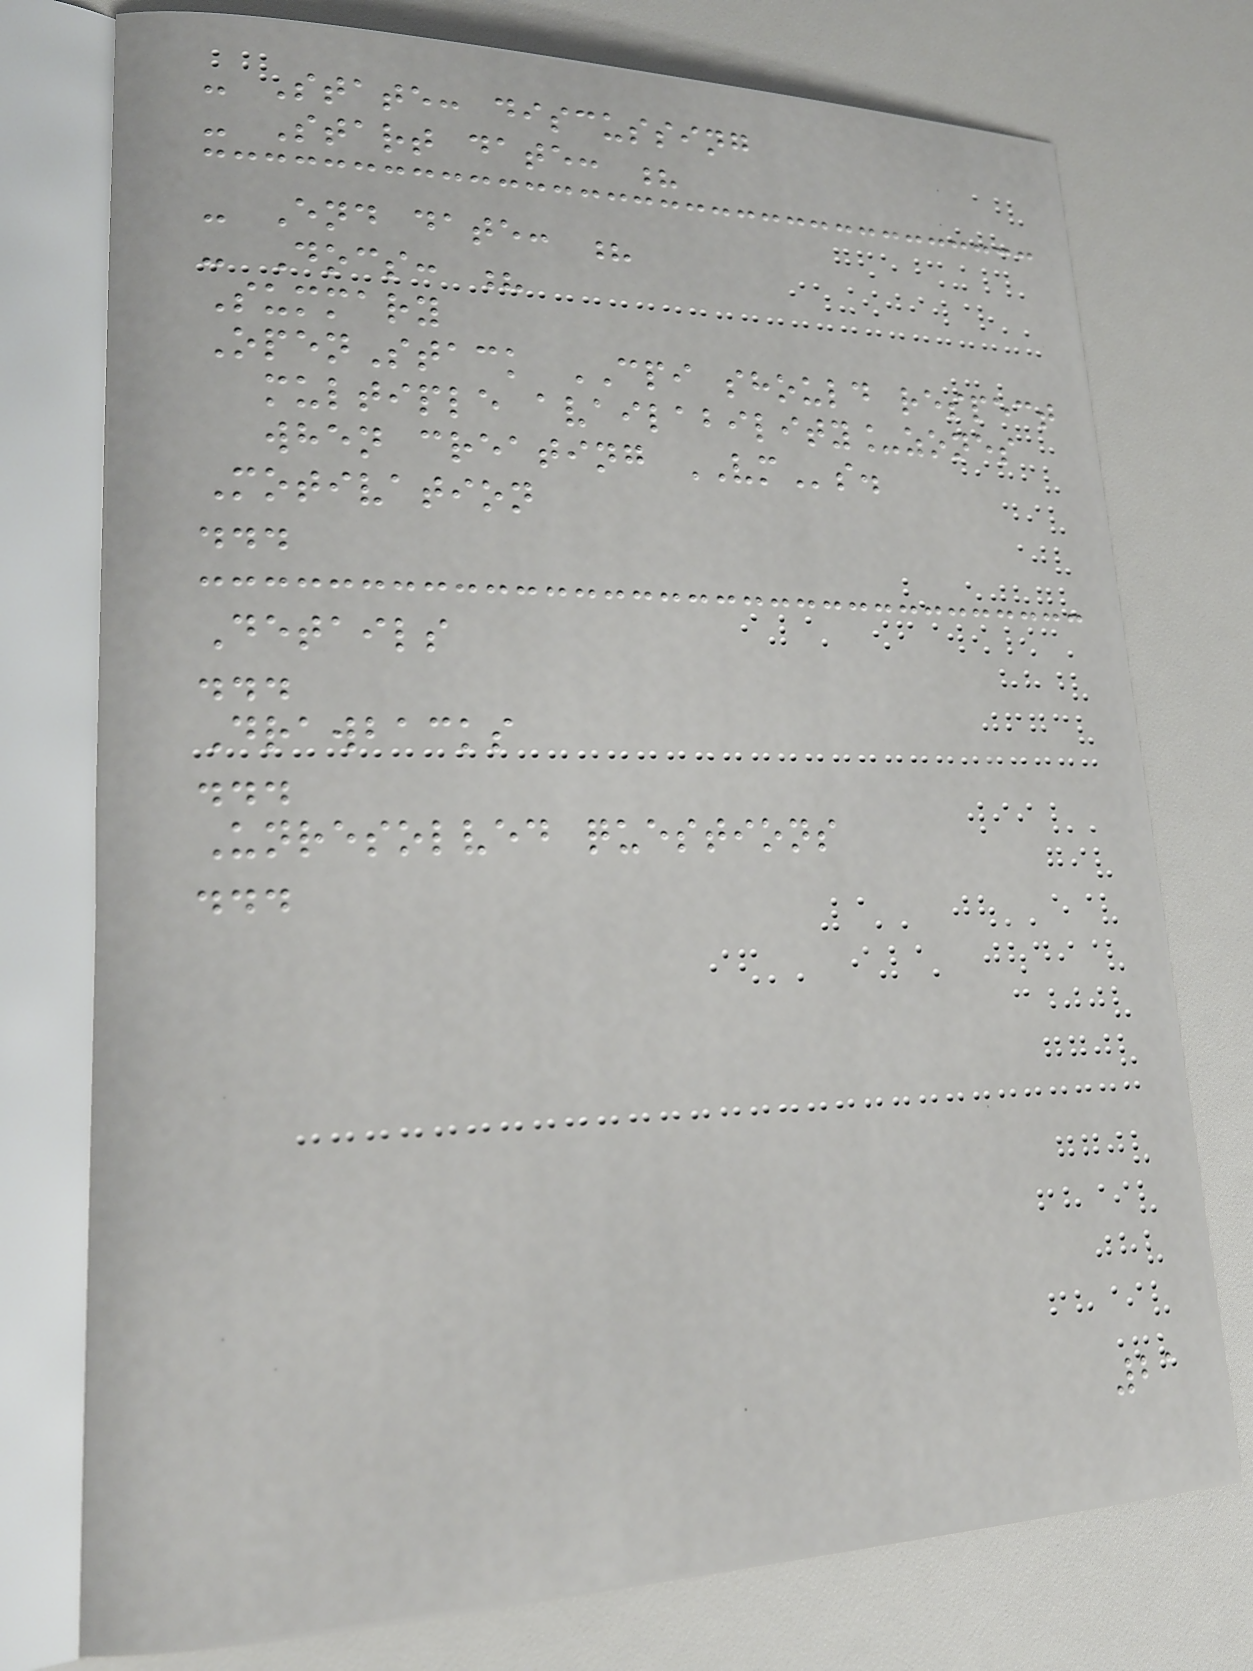- State: discussing
- Start date: ?
- End date: ?
- Docs: ?
Summary
OpenStack CPI should respect
multiple availability_zones
when creating VMs.
Motivation
...
Details
...
Drawbacks
...
Unresolved questions
...
21
